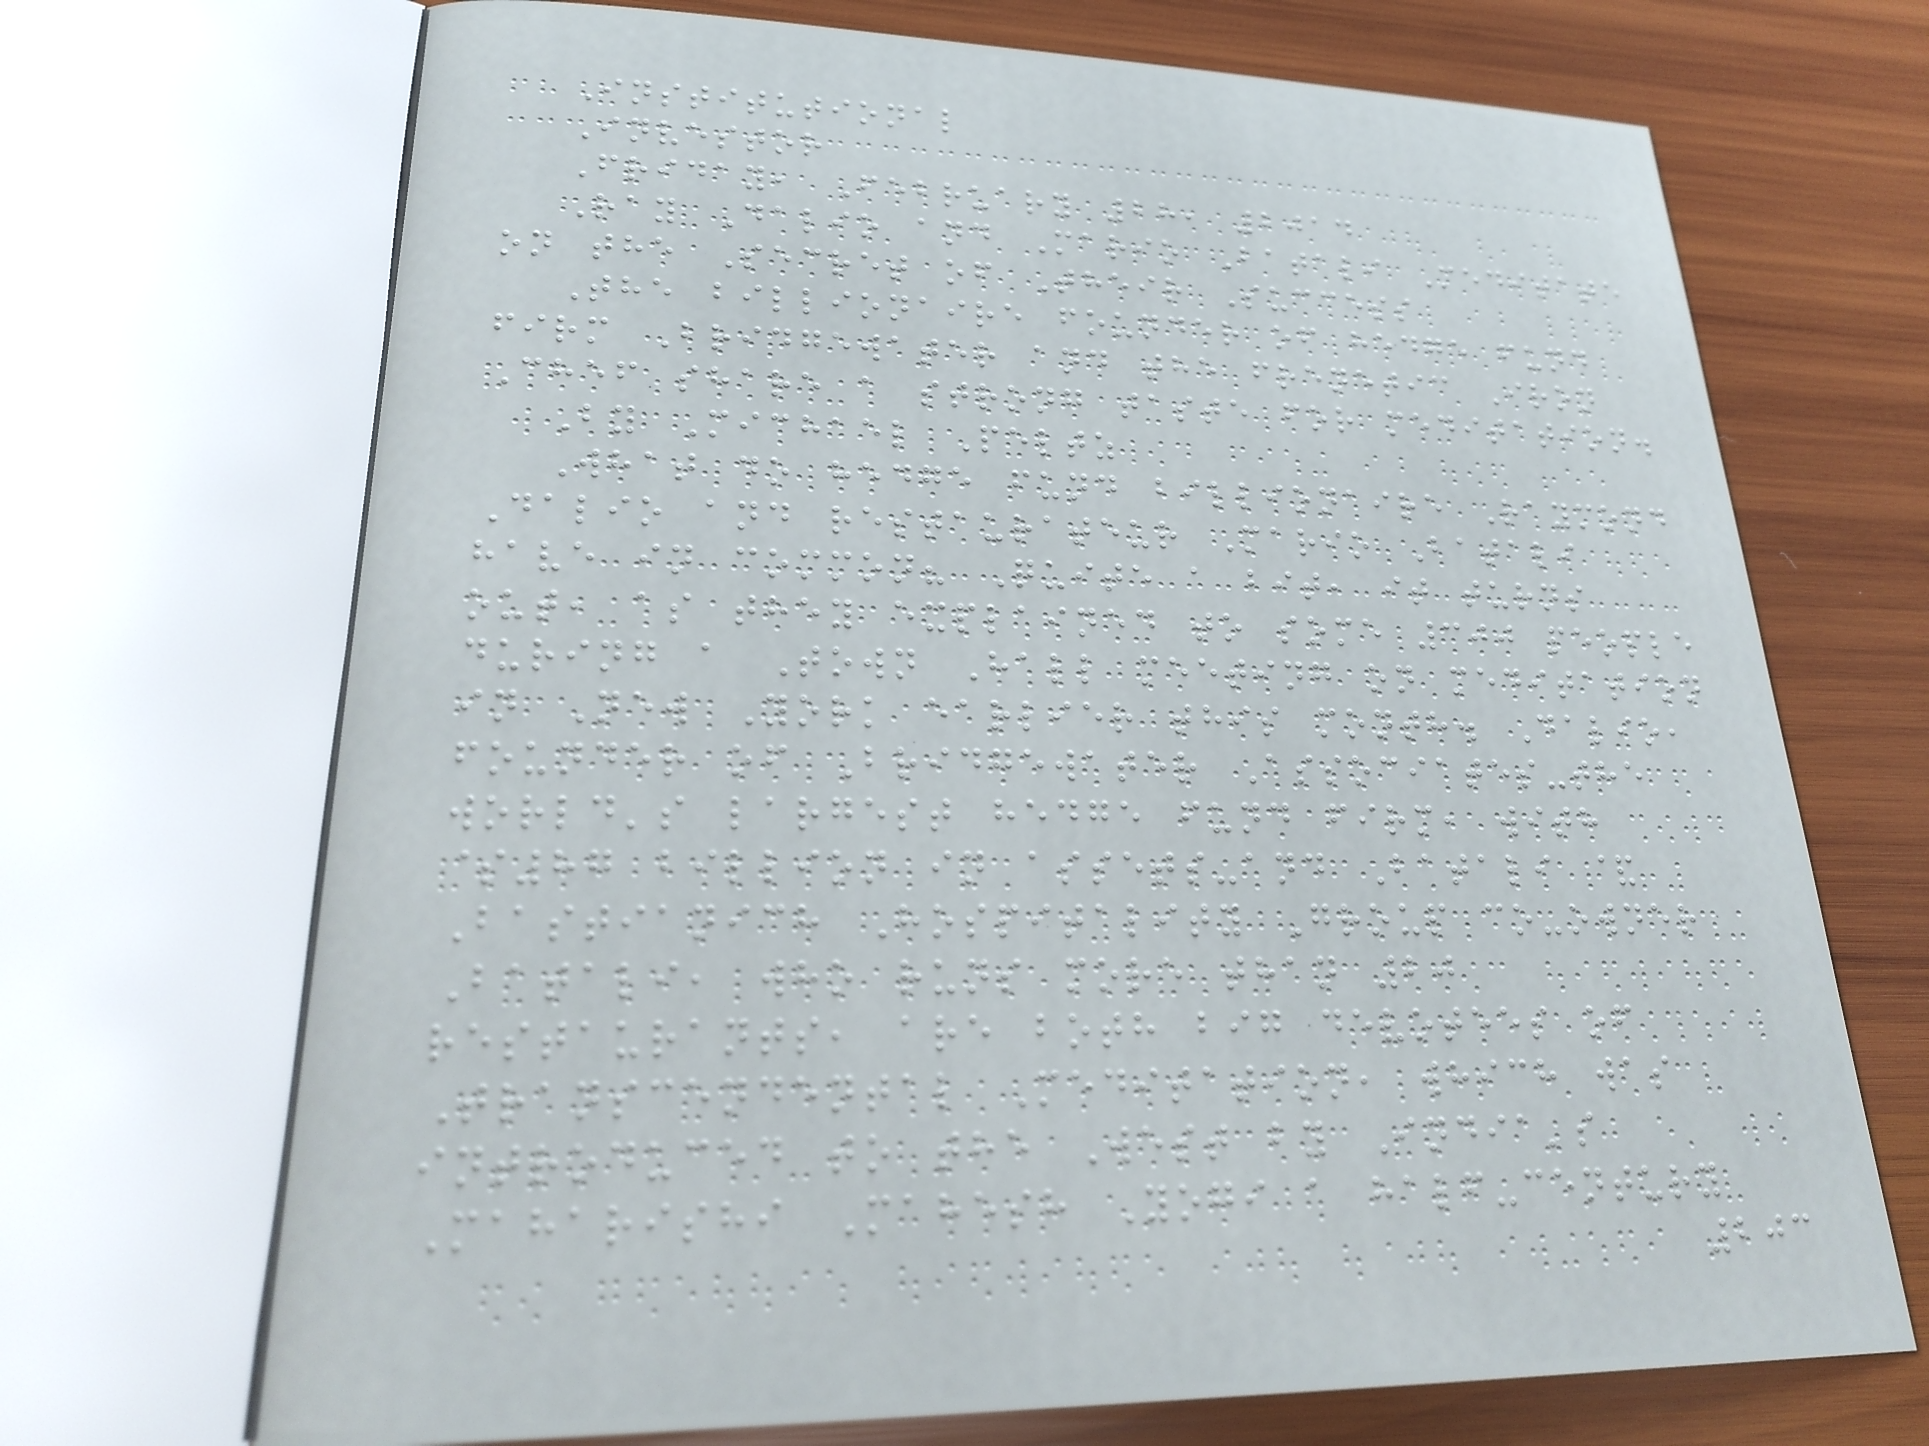Institutional
Investor
Friday, February 28, 2014
Ray Dalio and Mario Batali Meditate
on the Secret of Their Success
The billionaire founder of hedge fund
firm Bridgewater and the frenetic Iron
Chef share a strong taste for meditation.
By Michael Peltz
What do hedge fund billionaire Raymond
Dalio and restaurateur Mario Batali
have in common? Quite a bit, it turns
out, as they explained to some 300 people
during a Town Hall meeting on meditation
in New York earlier this month. Dalio,
founder of Bridgewater Associates-the
world's largest hedge fund firm, with
$87 billion in assets-and Batali &
Bastianich Hospitality Group co-owner
Batali, who runs more than 20
restaurants, are both big devotees of
Transcendental Meditation, which was
introduced to the West by India's
Maharishi Mahesh Yogi a half-century
203
